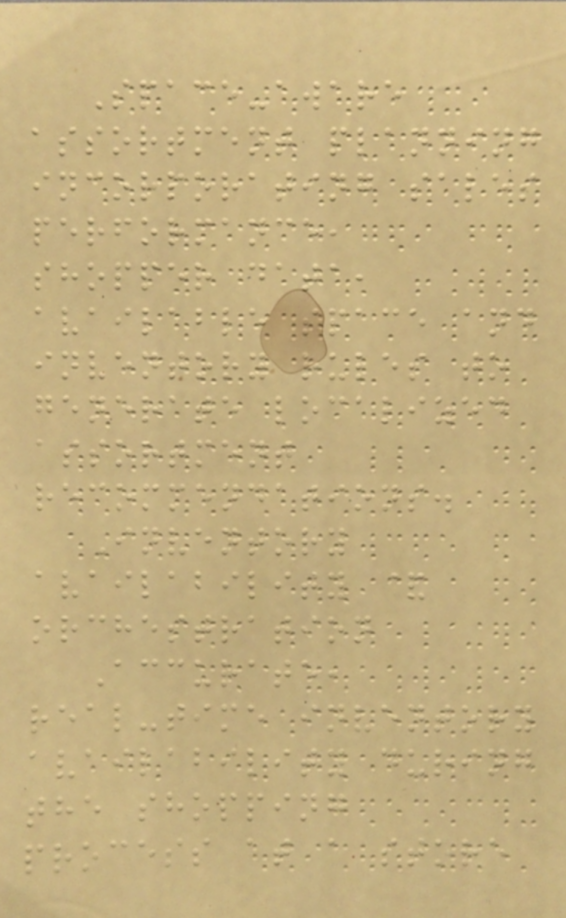Space-aware
assortment planning
incorporating sales
performance,
shopper data,
available space and
inventory rules to
generate localized
assortment
recommendations.
Inventory
availability &
orchestration
Accurate,
real-time inventory
availability during
the shopping
process at a store
